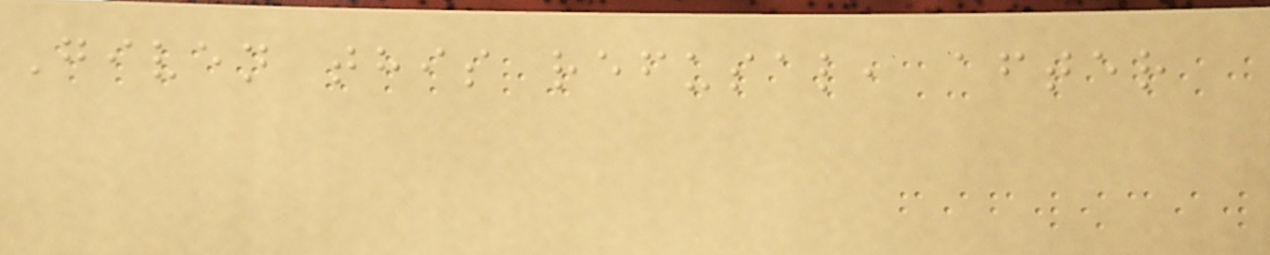Given this refusal, after
